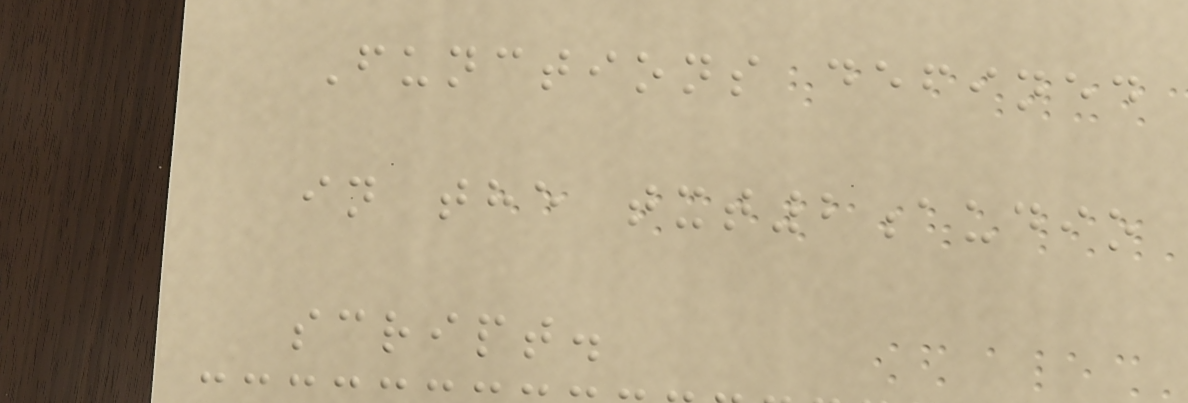Functions defined
in the txt2audio
script.
